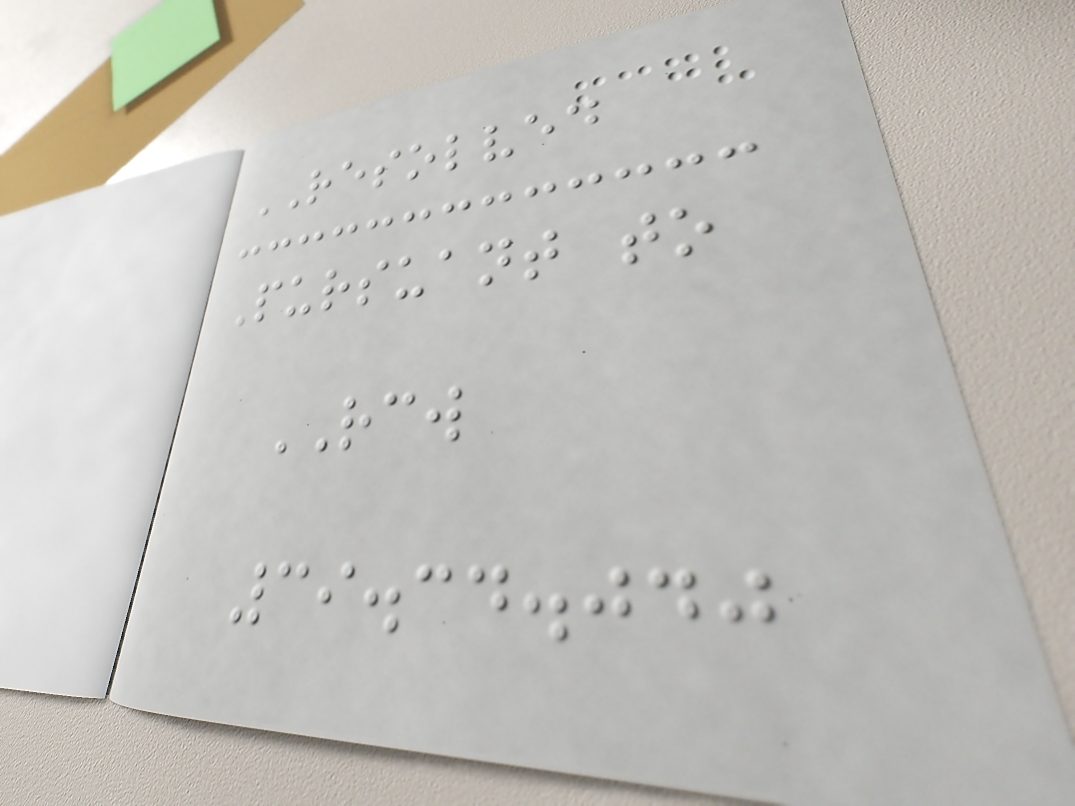RESOLVED
Pursuant to
RCW
39.34.040
